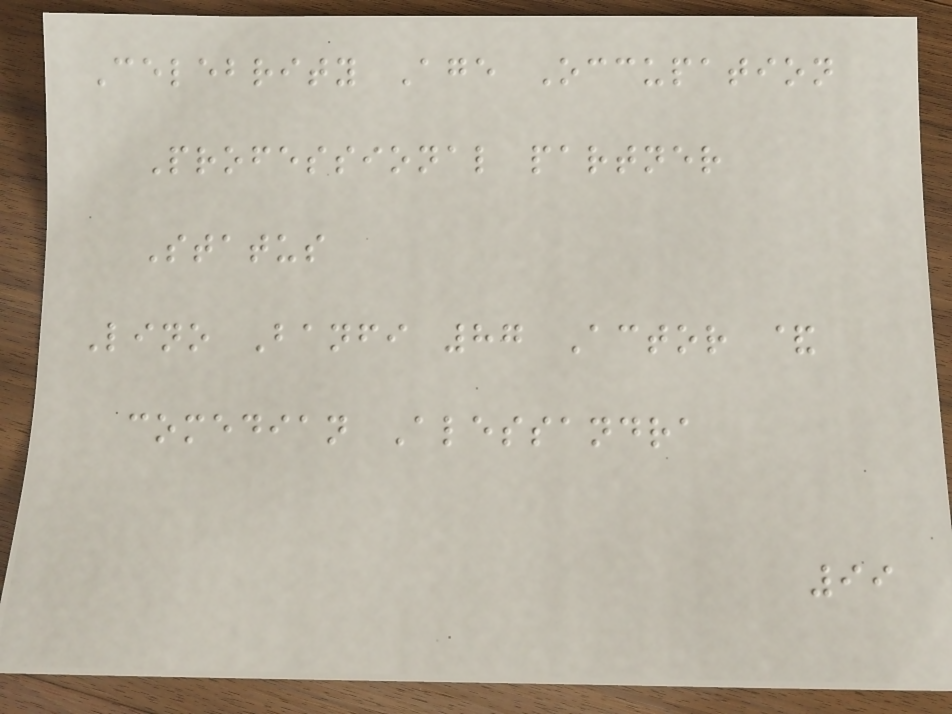Celebrity Age Occupation
Professional partner
Status
Lino Banfi 87 Actor &
comedian Alessandra
99
